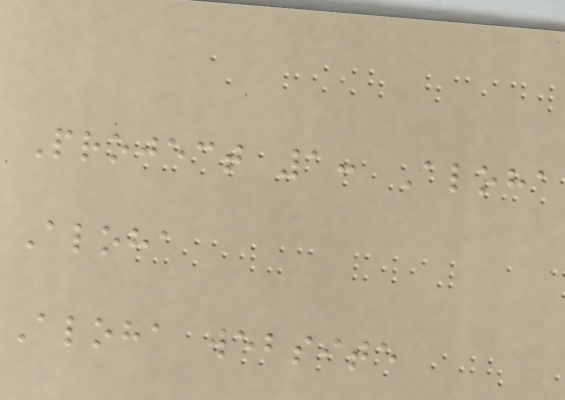Project 1: Aloha
Aloha
Aloha website
